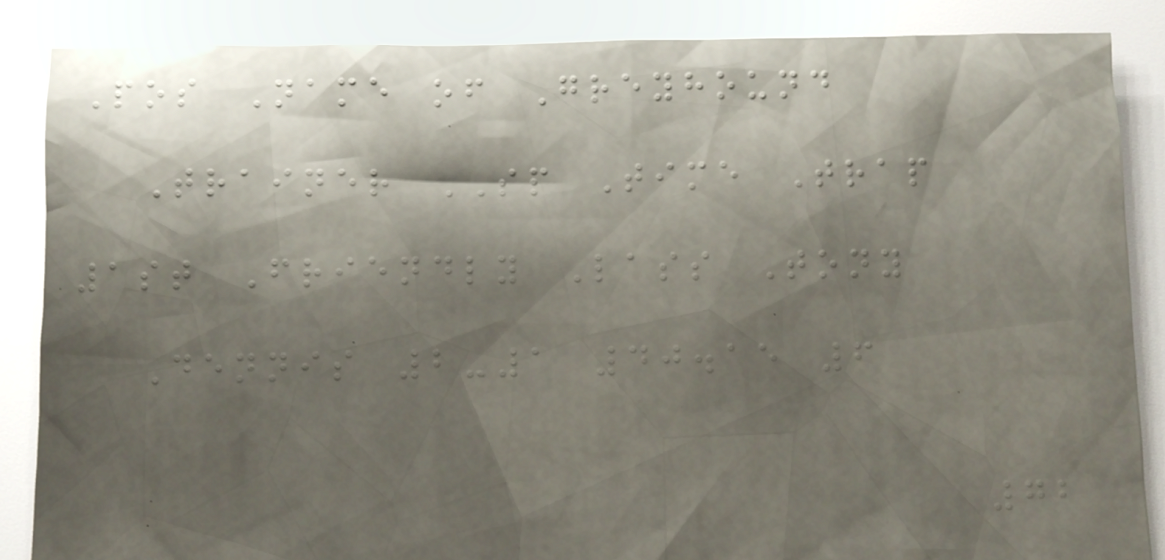Pos Name of Greyhound
Trainer SP Time Trap
1st Friendly Lass Tony
Dennis 2-1 40.15 6
72
